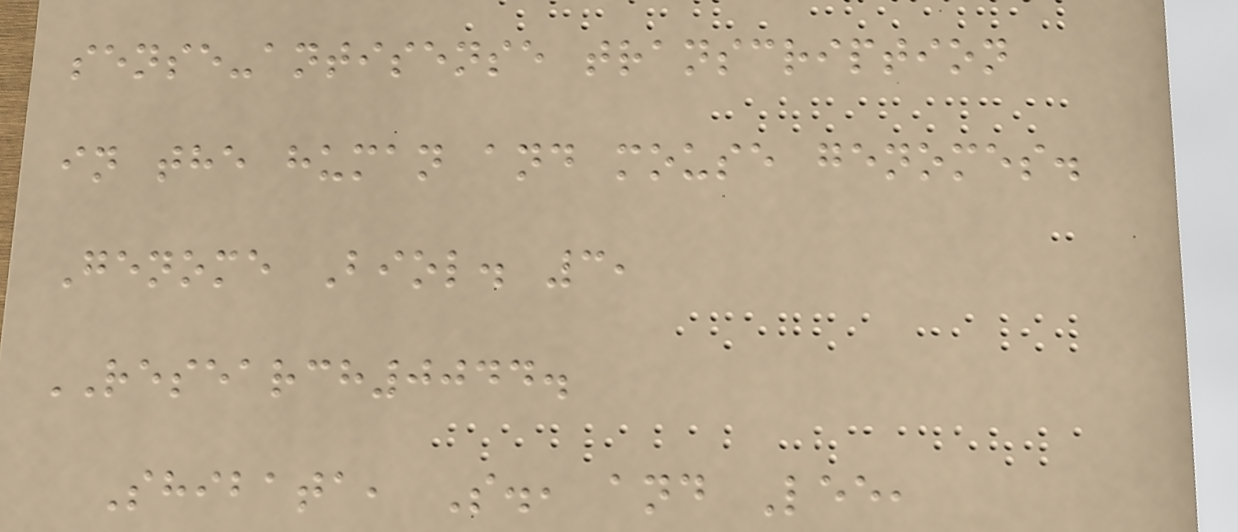sense-antisense transcription
in the human and mouse genomes.
Genome Biol. 3,
RESEARCH0044.
Shibata, S., and Lee,
